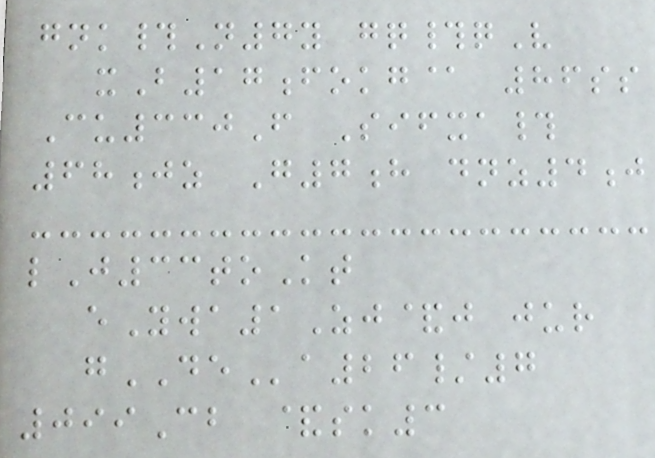gnk#N7y gq#qV
xB17fokg@ 86ss
Cu330F Sifxa#
68jz G7h dnz4j
lJ33toKt
eYwa1Zj&j jur
gDEa26/7
099Cb &sk3
